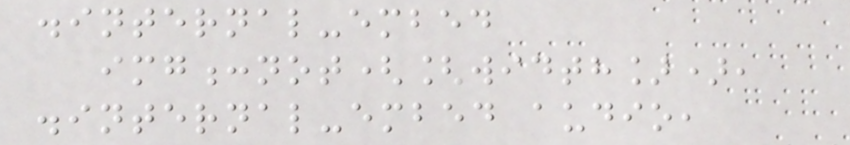.internal-embed
img:not([width]),
.internal-embed audio,
